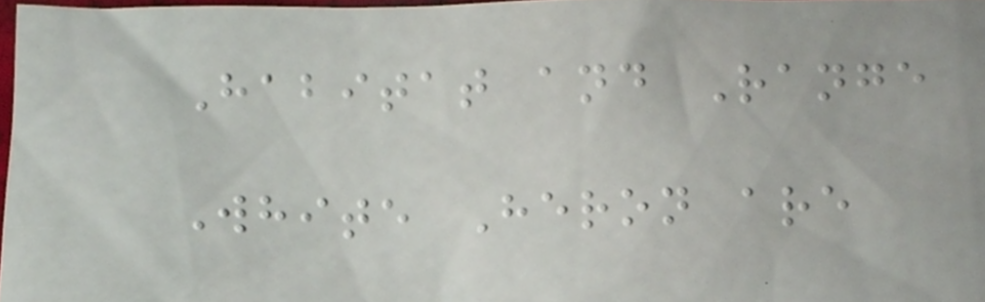Habitat and Range
White Heron are
